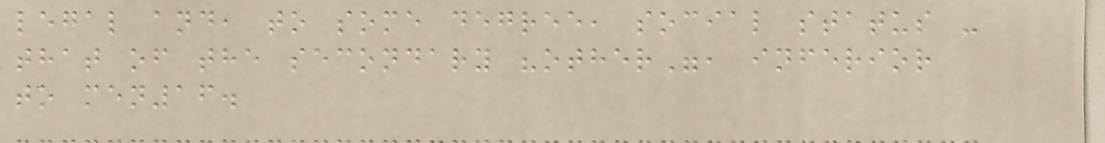legal and, to some degree, social status -
that of the secondary "other", inferior
to men16.
